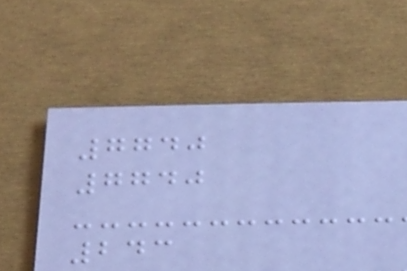7740
7740
243
